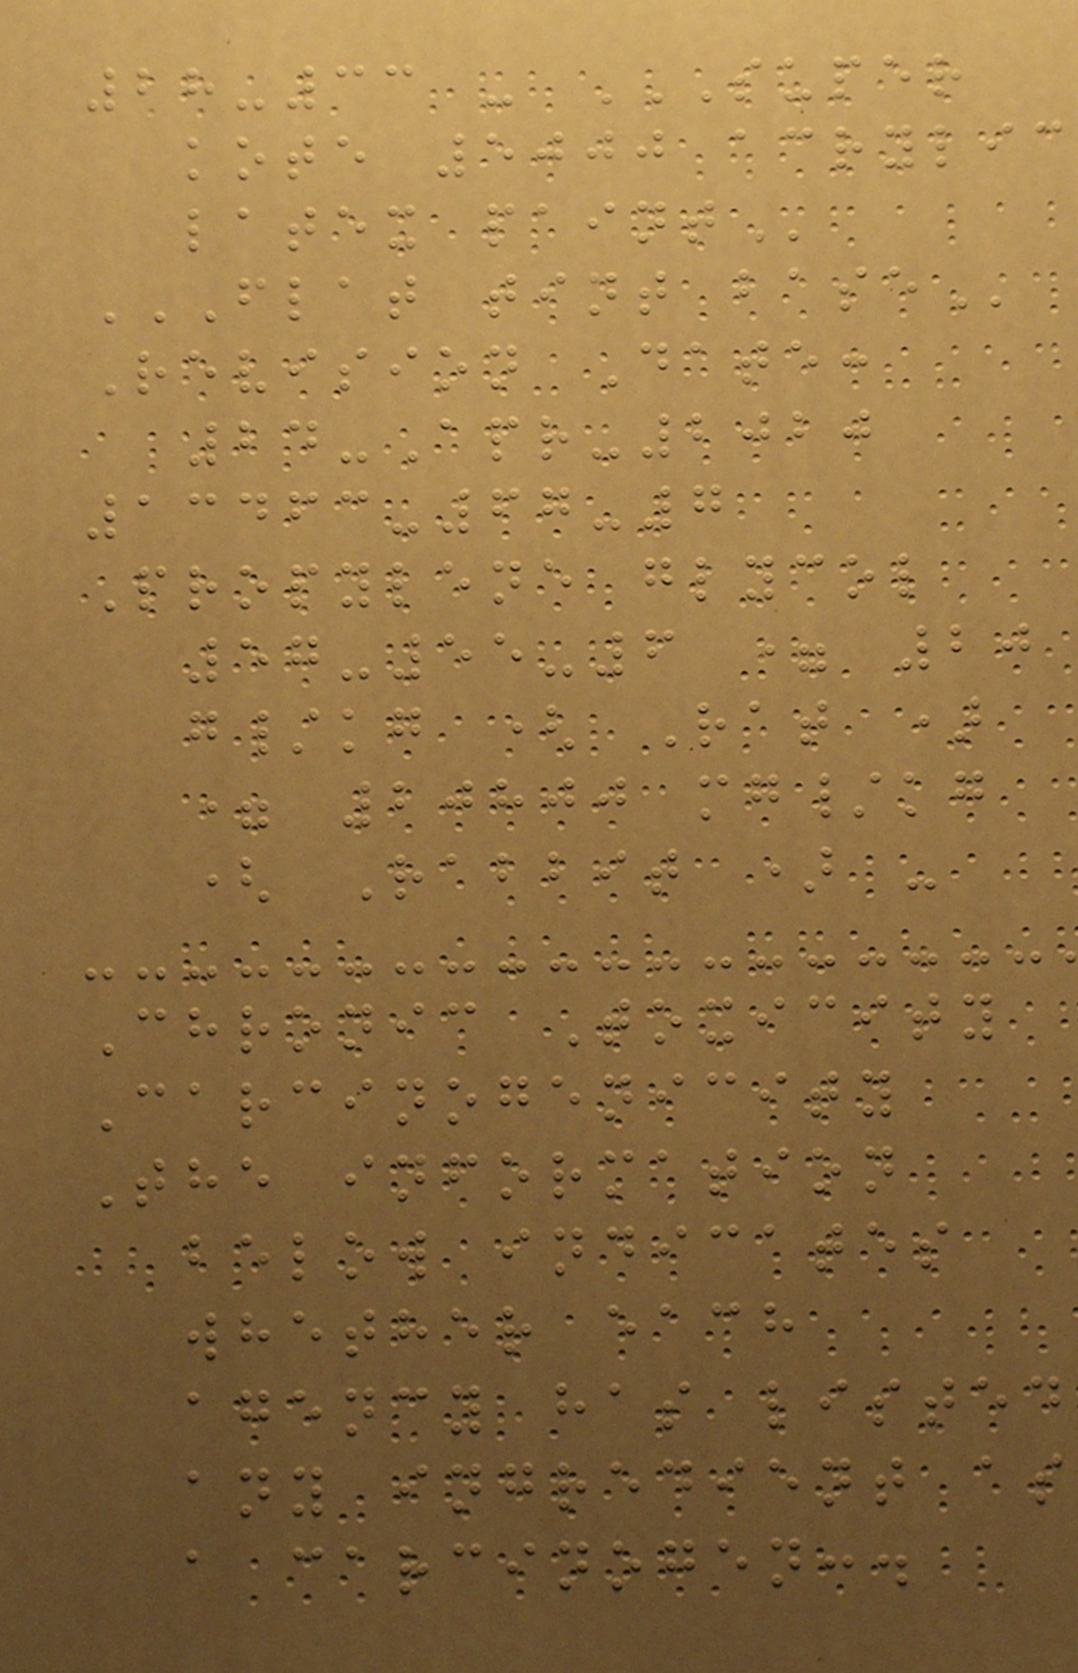28-33 - SUPER
KOTE 5000 ACRYLIC
LATEX PAINT
FLAT TINT BASE
Revision Date:
24-Apr-2020
13463-67-7
Propylene glycol
57-55-6 = 20
g/kg ( Rat )
= 20800 mg/kg
( Rabbit ) -
Chronic Toxicity
Carcinogenicity
The information
below indicates
whether each
agency has listed
any ingredient as
a carcinogen:.
